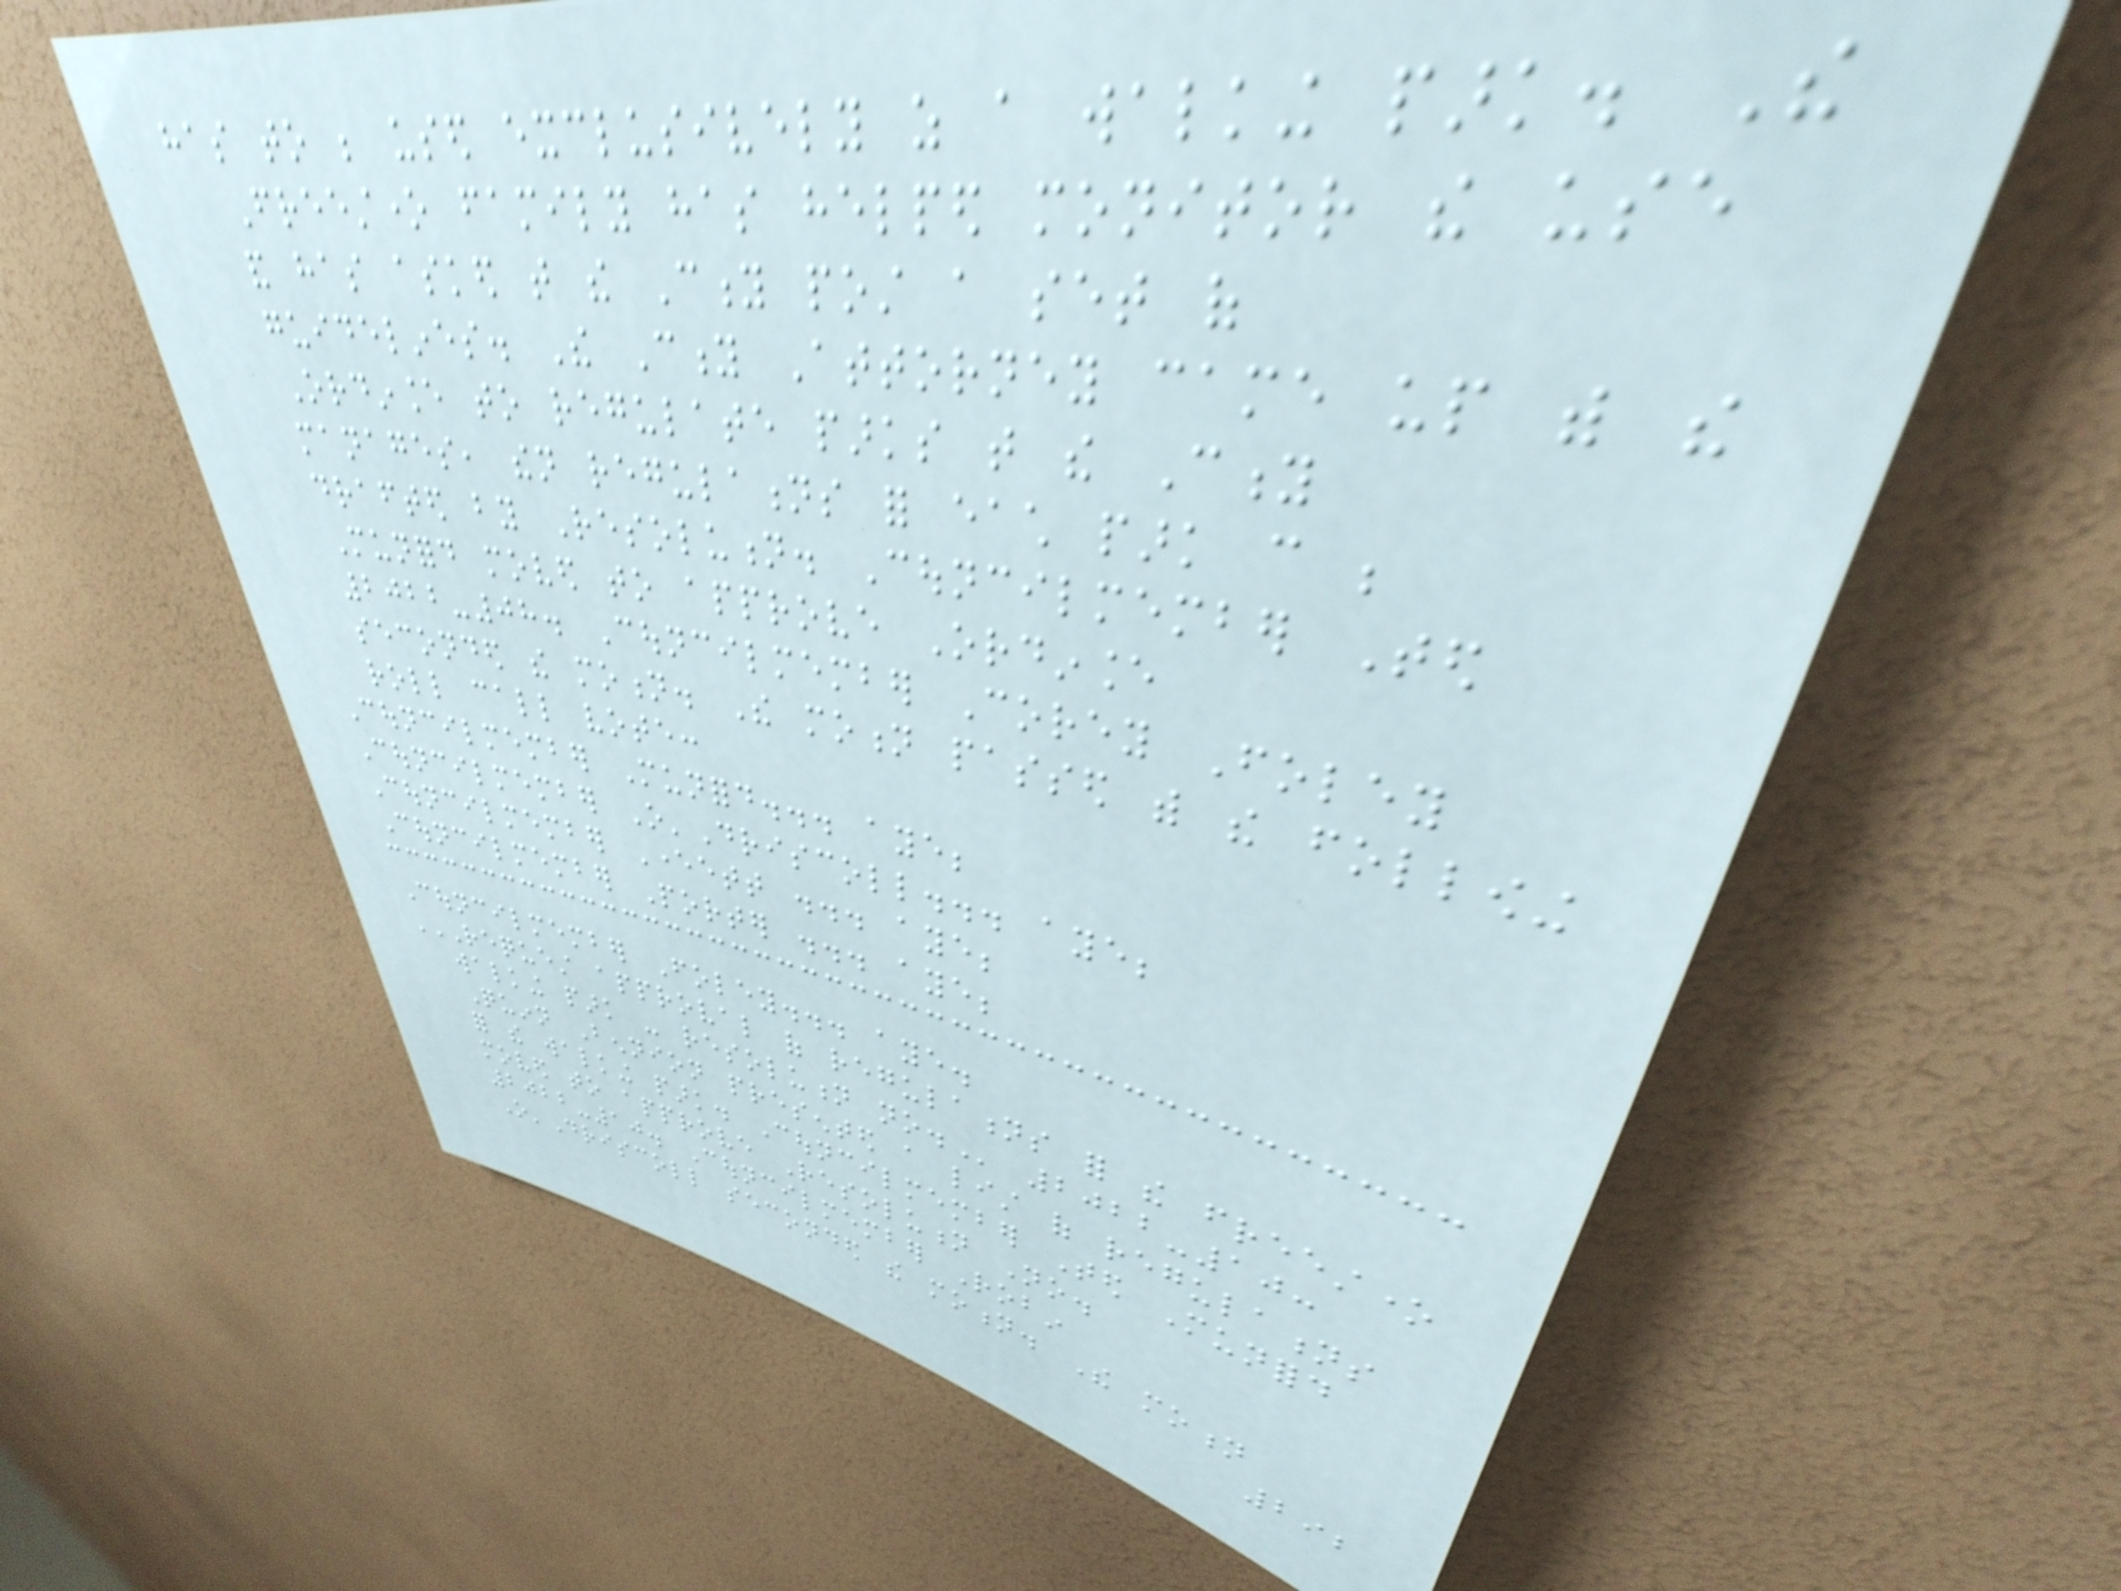has to be used exclusively as a walking park. The
Freestone family has helped monitor the use
and has asked that the City post a set of
guidelines. The City Attorney came up with the
Ordinance to regulate parks that the City
manages, then regulations for each park can be
drafted by Resolution. Councilmember Ted
Munford moved to approve Ordinance
2022-08. Councilmember Corey Foley
seconded the motion. The motion passed with the following
roll call vote:
Councilmember Munford... aye;
Councilmember O'Driscoll... aye;
Councilmember Everett ... aye;
Councilmember Porter ... aye;
Councilmember Foley... aye.
REQUEST APPROVAL OF REGULATIONS FOR THE FREESTONE
WALKING PARK - RESOLUTION NO. 2022-10:
Quinn Bennion presented a list of regulations
for the walking park. Councilmember Ted Munford
moved to approve Resolution No.
2022-10. Councilmember Robin
O'Driscoll seconded the motion. The motion
292
